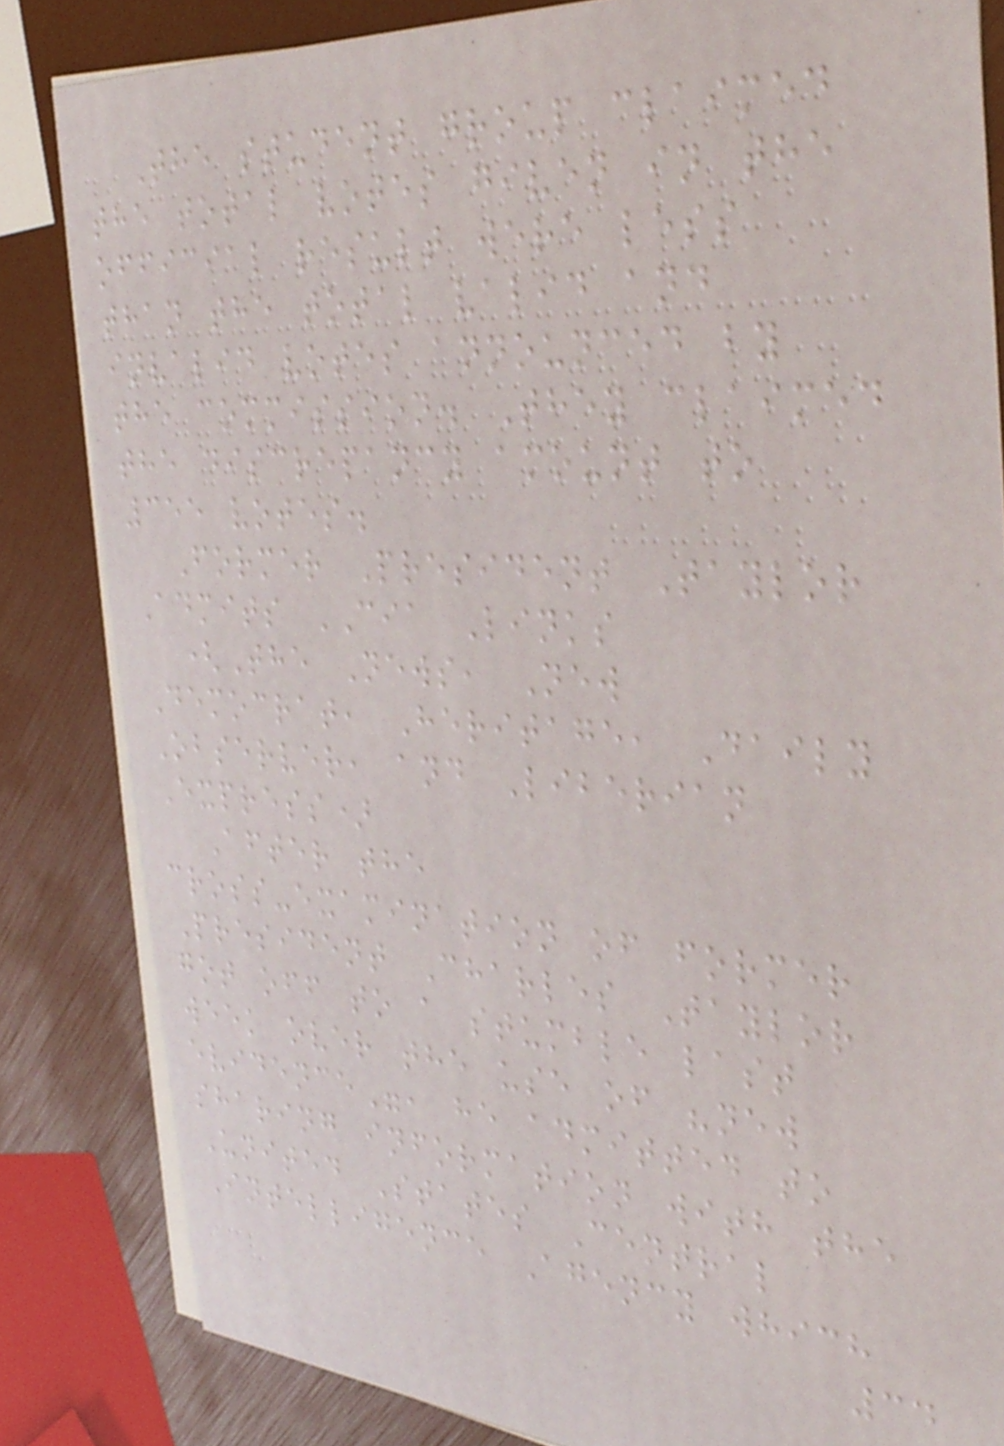The student group claimed
the total votes given in the
official result were less
than the total valid and
invalid votes announced by
the commission. They claimed
the discrepancy amount to
355 votes.
Former President Taylor
Admits CIA Links
(The News, New
Democrat, Heritage, Daily
Observer, and Liberian
Express)
After the
cross-examination of former
President Charles Taylor
got off to a stumble last
week over the use of "new
evidence", he admitted to
sharing information with the
United States Central
Intelligence Agency which
34
